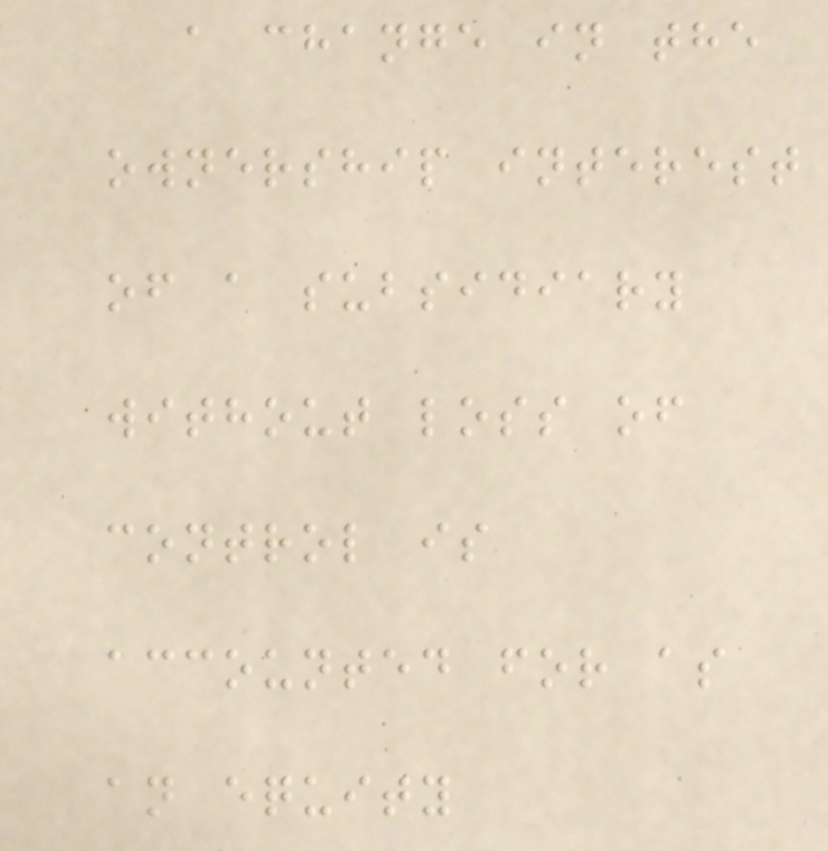a change in the
ownership interest
of a subsidiary
without loss of
control is
accounted for as
an equity
